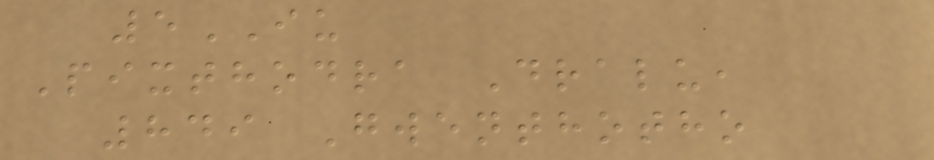5IU
Pixthodra Dralu,
849 Gwenthotho
